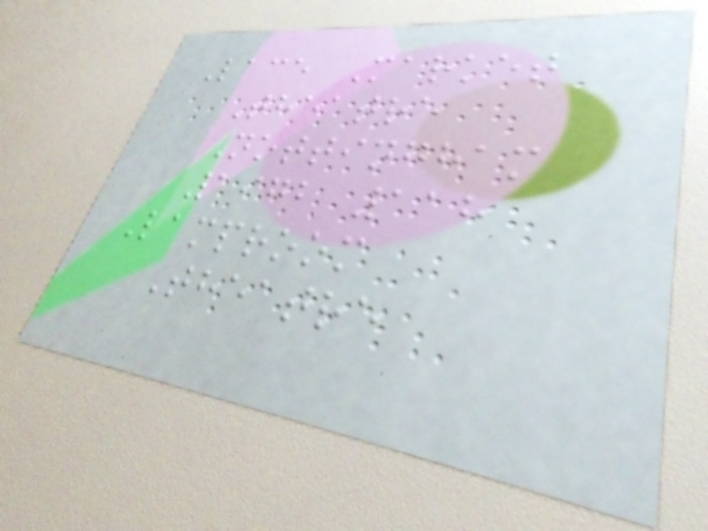Lace Market
Theatre
Nottingham
1972 118
Lamproom
Theatre
